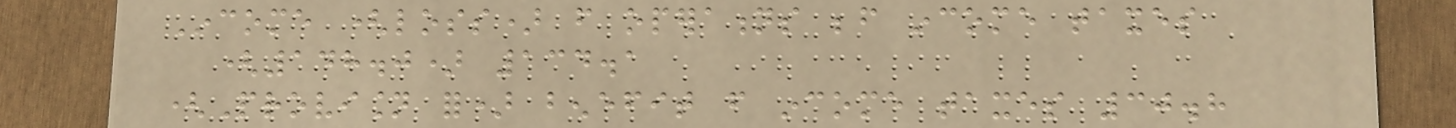Income (loss) from operations before income taxes
(148.0) 134.1
(Provision for) benefit from income taxes 30.8
